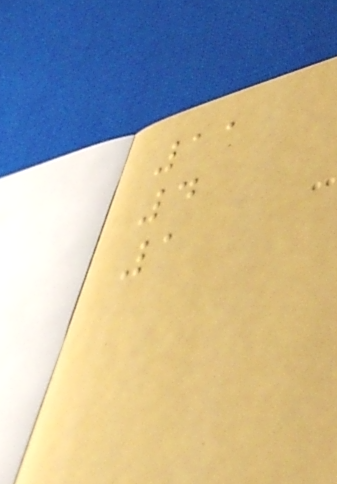11
4
1
